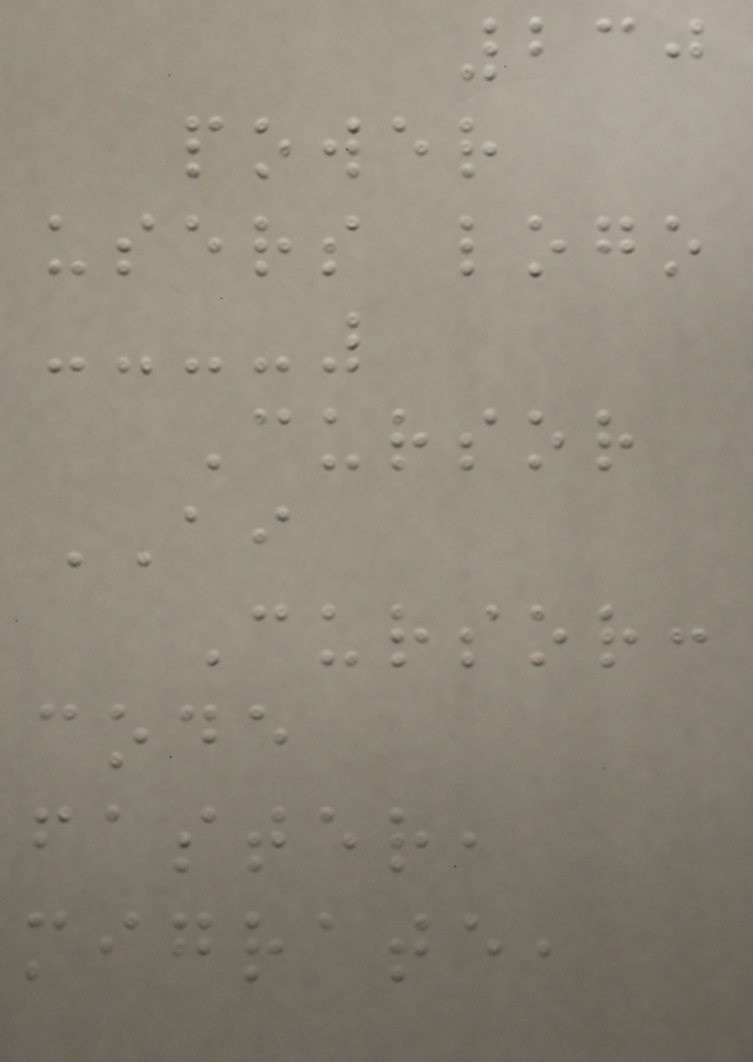230
power
users logo
Cursor
AI
Cursor:
code
faster,
migrate,
